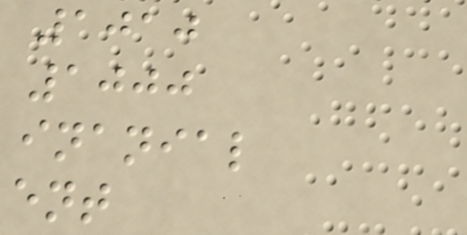1010
1000
inanial
ent
